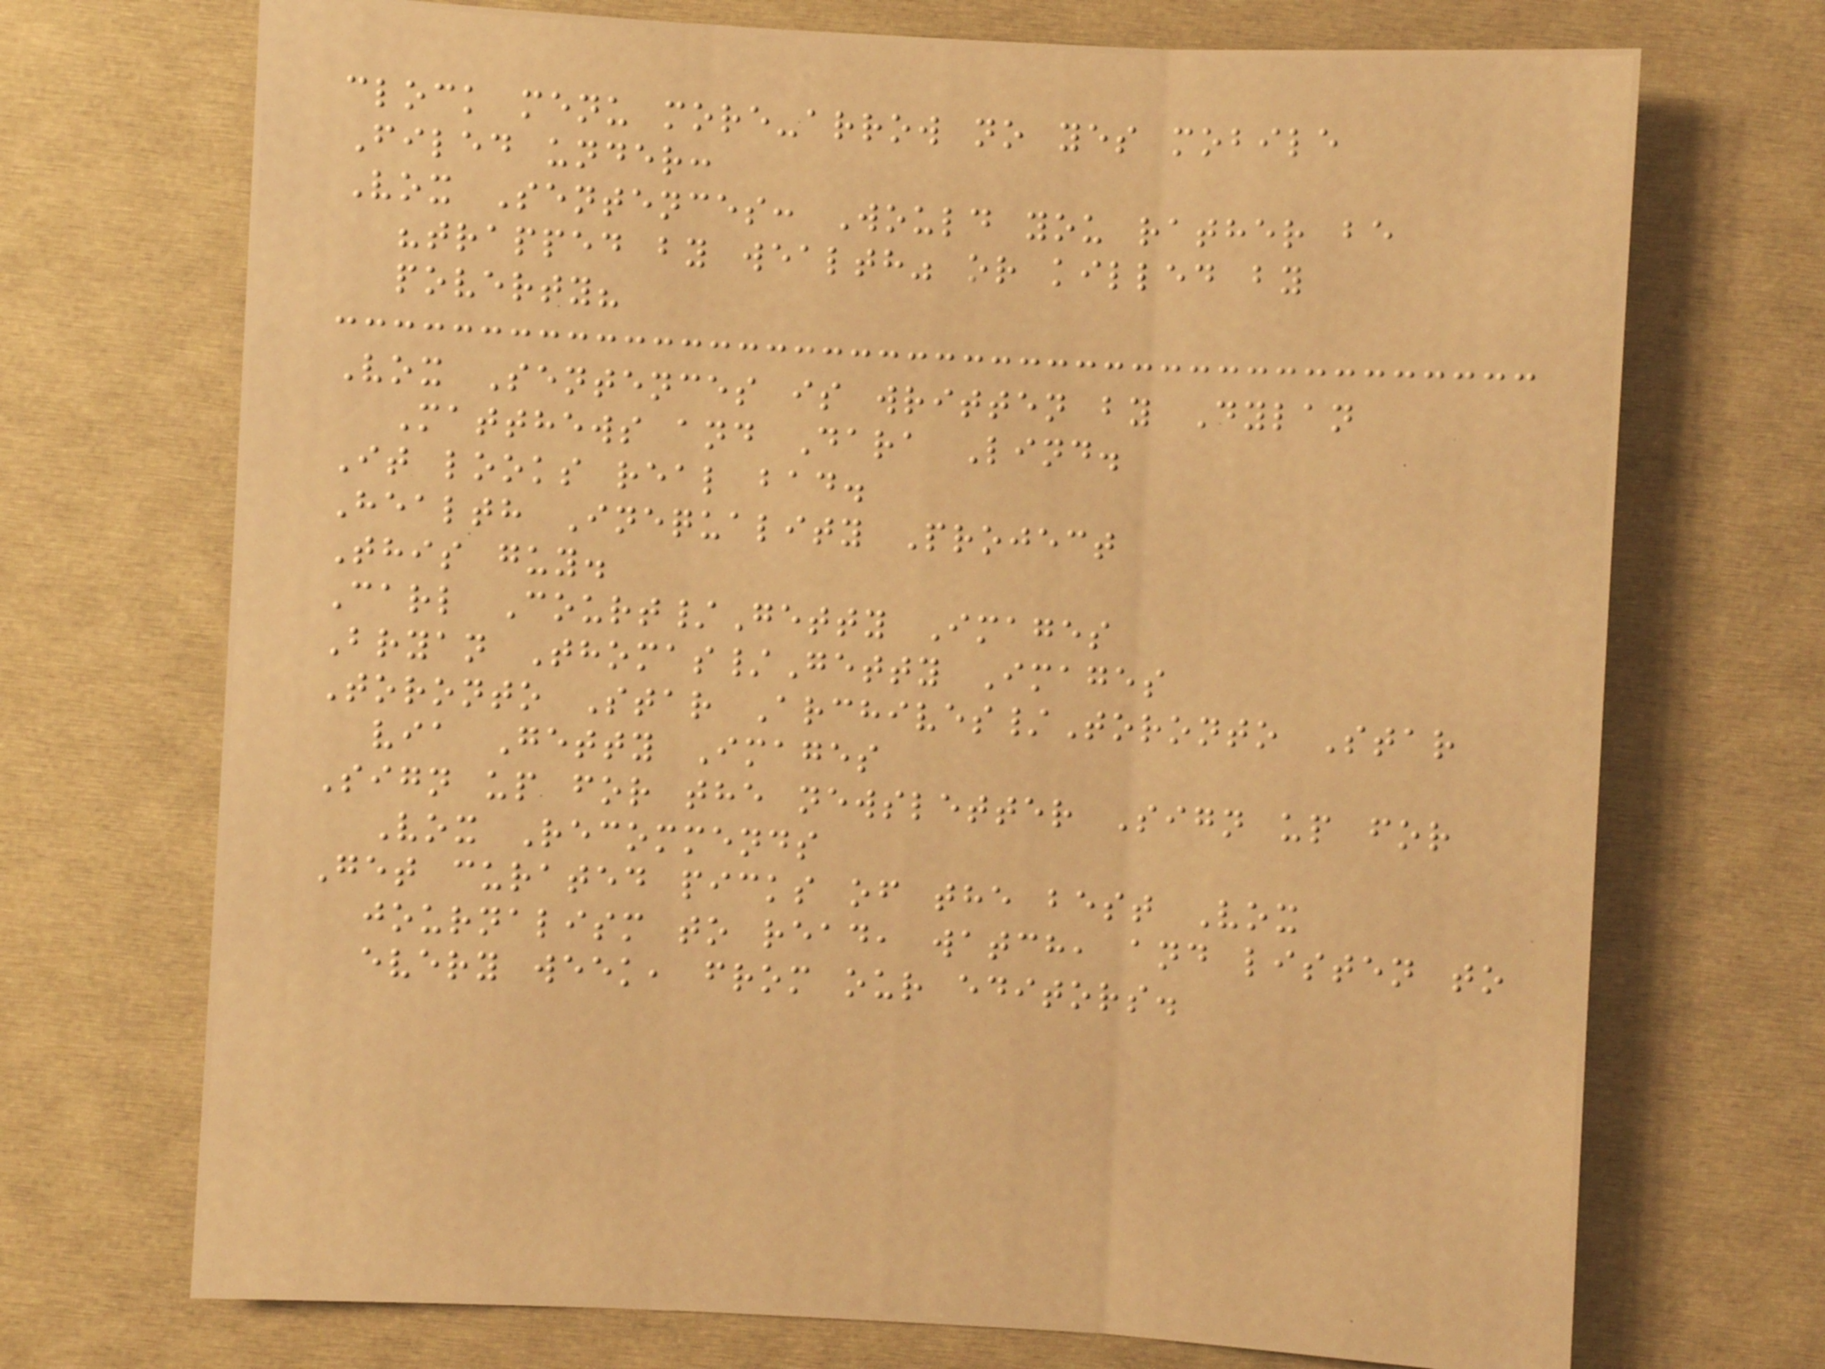clock menu more-arrow no yes mobile
Filed under:
Vox Sentences: Would you rather be
"trapped by wealth" or killed by
poverty?
Vox Sentences is written by Dylan
Matthews and Dara Lind.
It looks real bad.
Health Inequality Project
This guy.
Carl Court/Getty Images
Bryan Thomas/Getty Images
Toronto Star Archives/Toronto Star
via Getty Images
Sign up for the newsletter Sign up for
Vox Recommends
Get curated picks of the best Vox
journalism to read, watch, and listen to
every week, from our editors.
